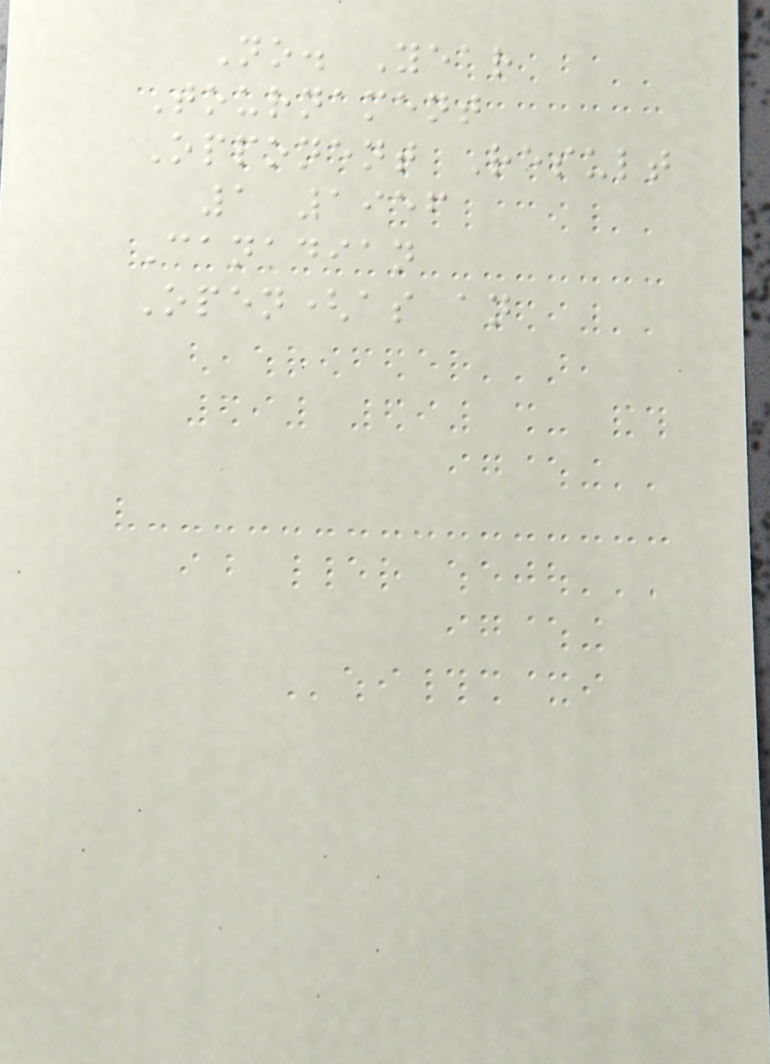No. Year
Tournament
Opponent Result
1 1956
Canadian
Open(as an
